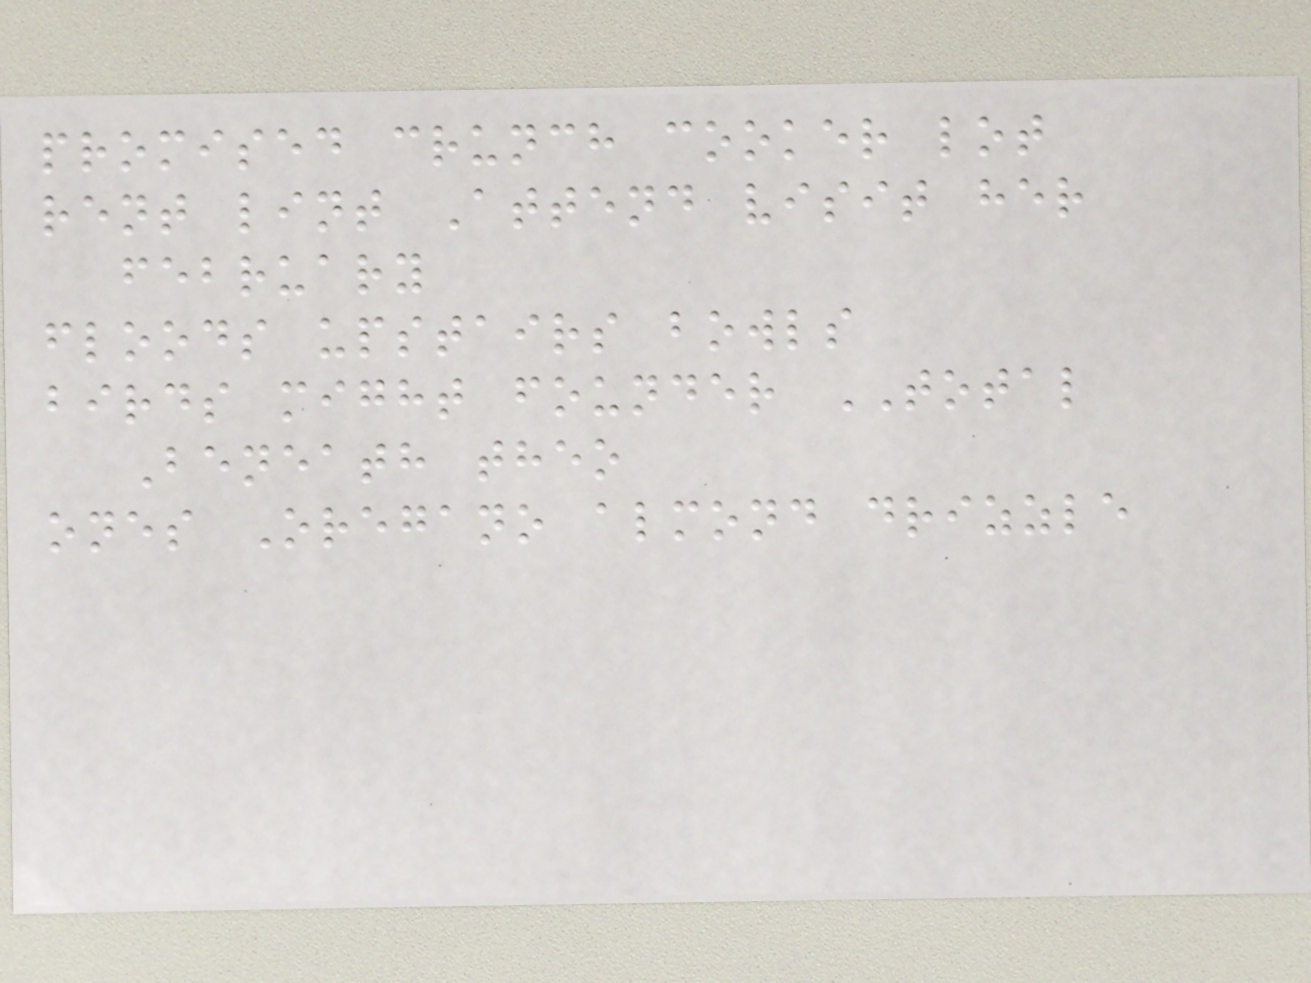promised crunch cooker lot
rent lint Attend visit her
february
floods upstairs bowls
birds might founder TOTAL
Beneath theo
ones Oregano almond drizzle
